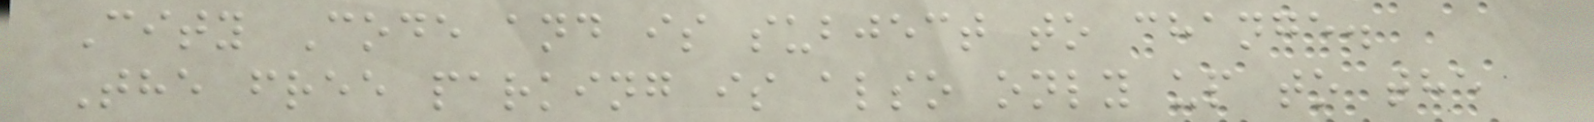City Code and is subject to change.
The free parking is also only up to the
